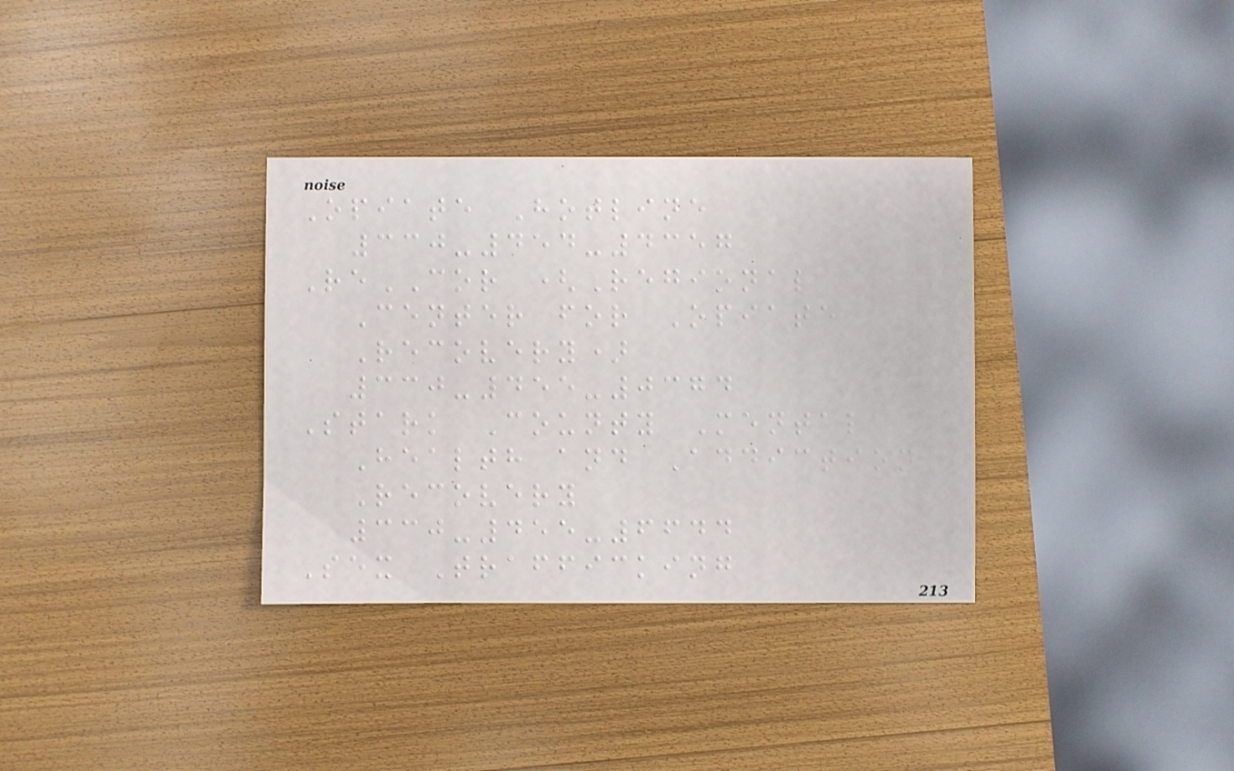Opiate Hotline
330-454-4357
ReCOR (Regional
Center for Opiate
Recovery)
330-455-0374
Stark County Mental
Health and Addiction
Recovery
330-455-6644
Sex Trafficking
